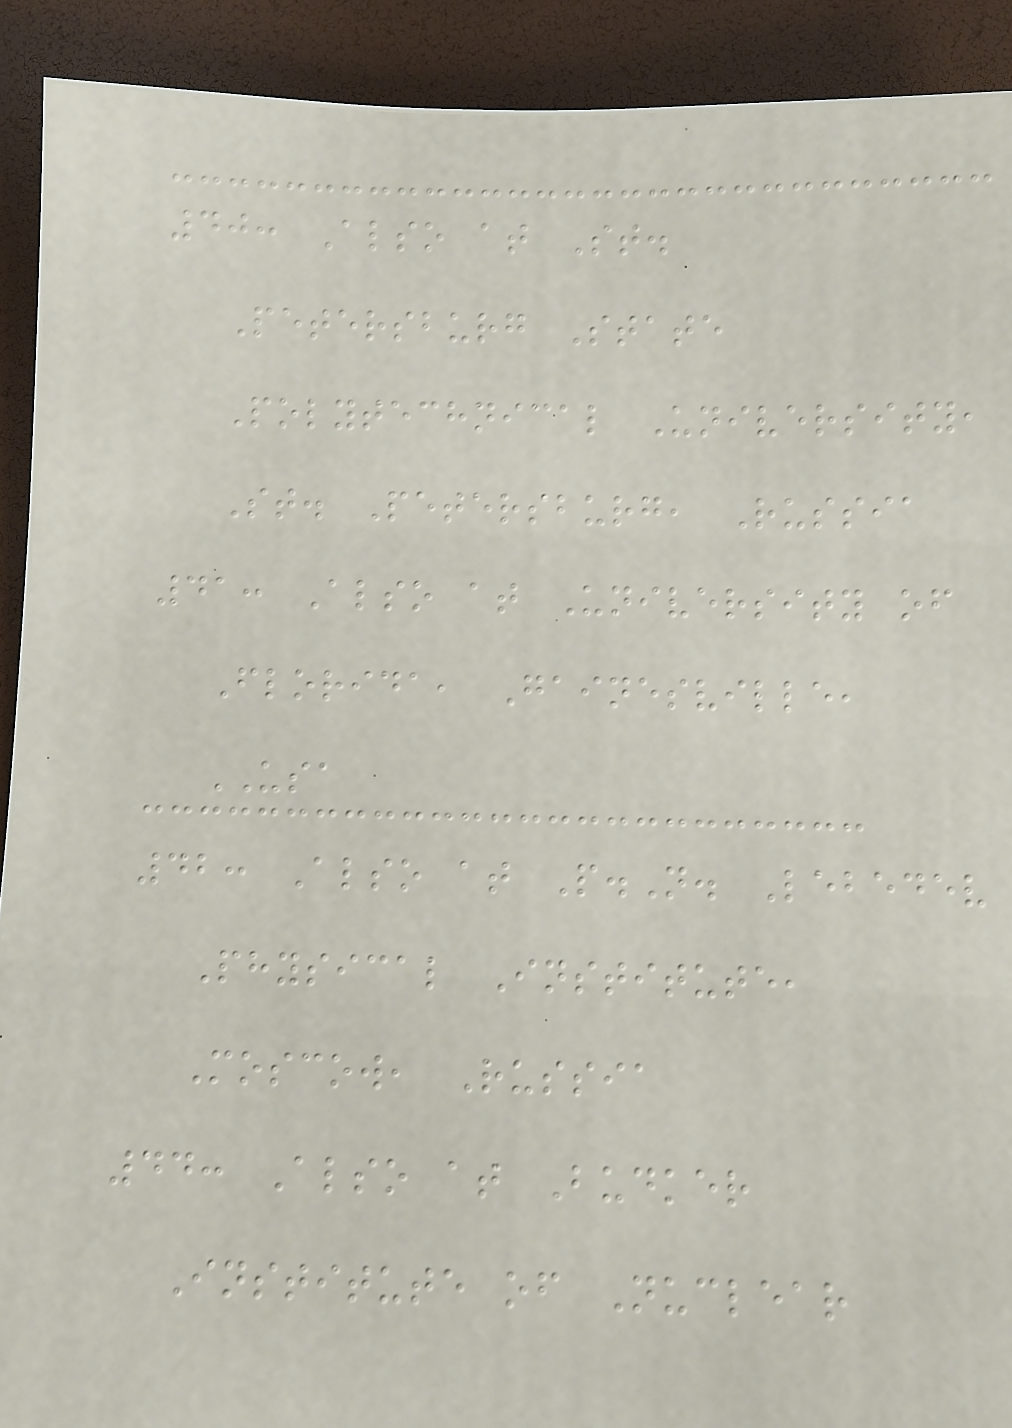40: Also at St.
Petersburg State
Polytechnical University,
St. Petersburg, Russia
41: Also at University of
Florida, Gainesville,
USA
42: Also at P.N. Lebedev
Physical Institute,
Moscow, Russia
44: Also at Budker
Institute of Nuclear
